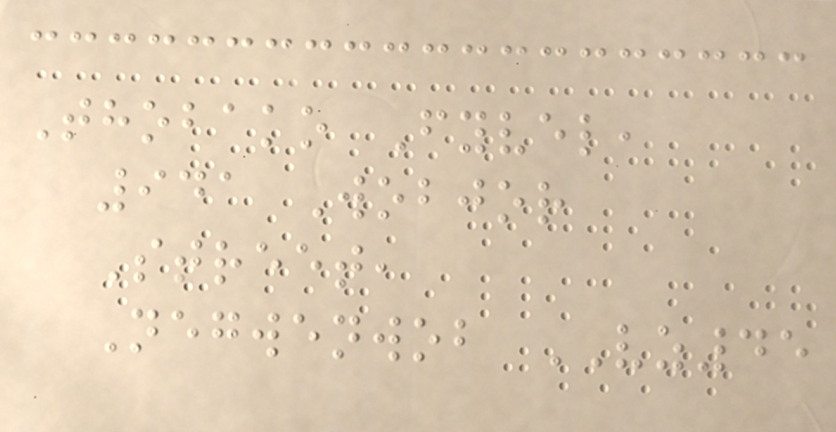Thobako Fyvel,
941 Wobjor
Street,
Negwenwob VZ45
